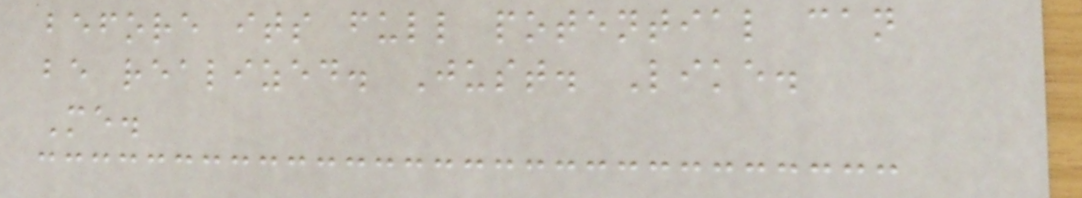before its full potential can
be realized. Just. Like.
Me.
